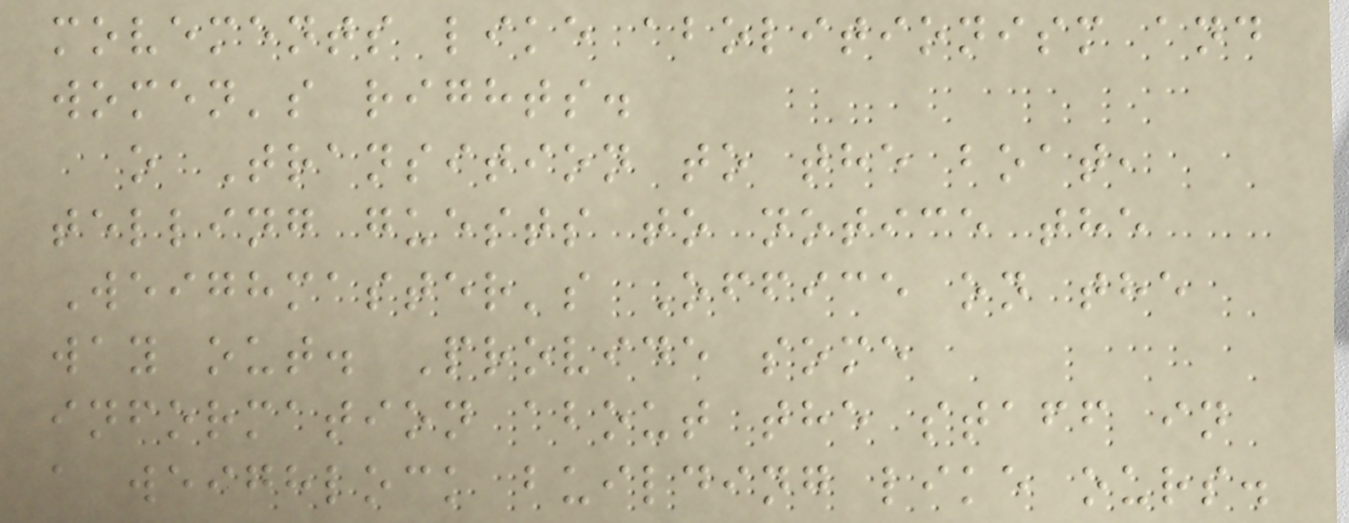movements like abolitionism and
women's rights.
o Transition to the boat,
telling guests to notice the
Weighmaster's Office on the
way out. Provide some
information about the staff in
a weighlock building like ours.
